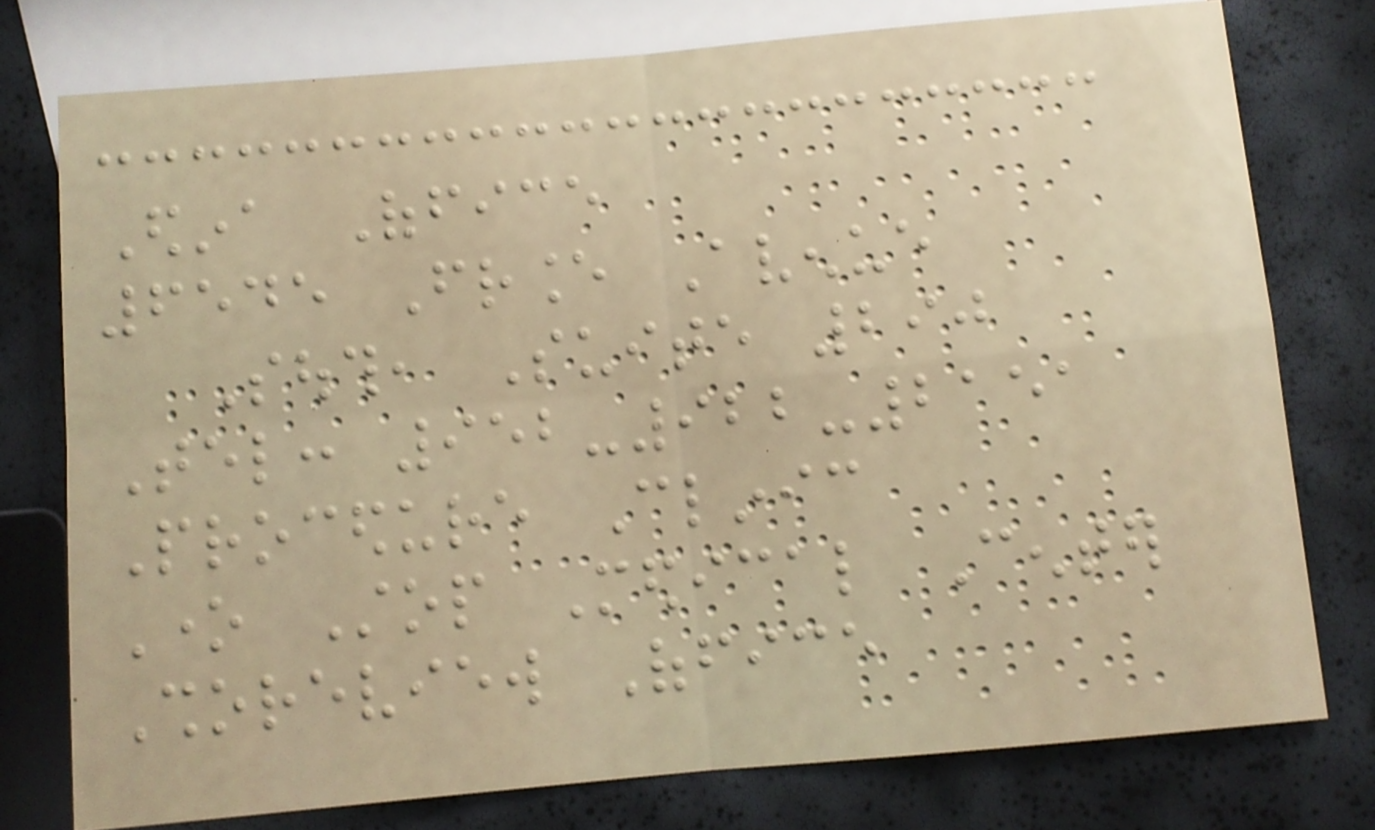Edina Office
6545 France Avenue
South, Suite 290
Tel: 952-922-2151
Procedure Clinic
One Stop Medical Center
Shoreview Office
